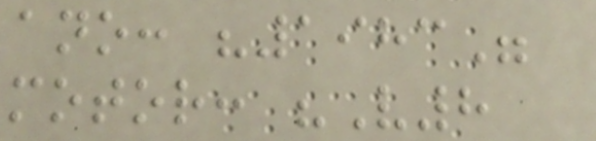ano: "1983"
motor: "V8
